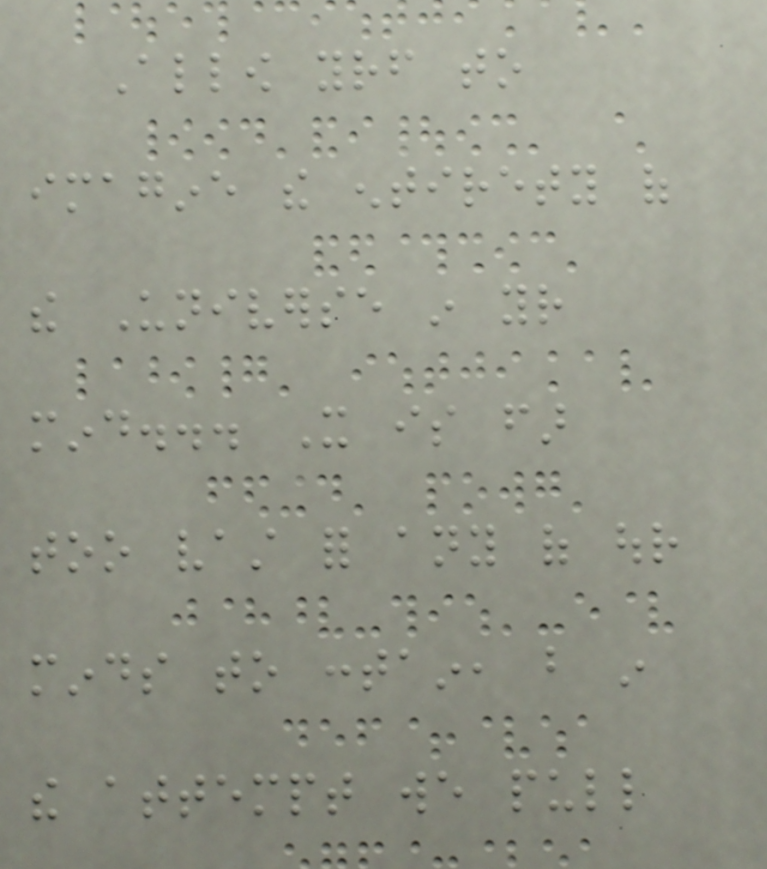Allow yourself to
imagine the entirety of
the Universe in your
mind... It is far
too vast for any of our
minds to contain, but in
the attempt we pull
